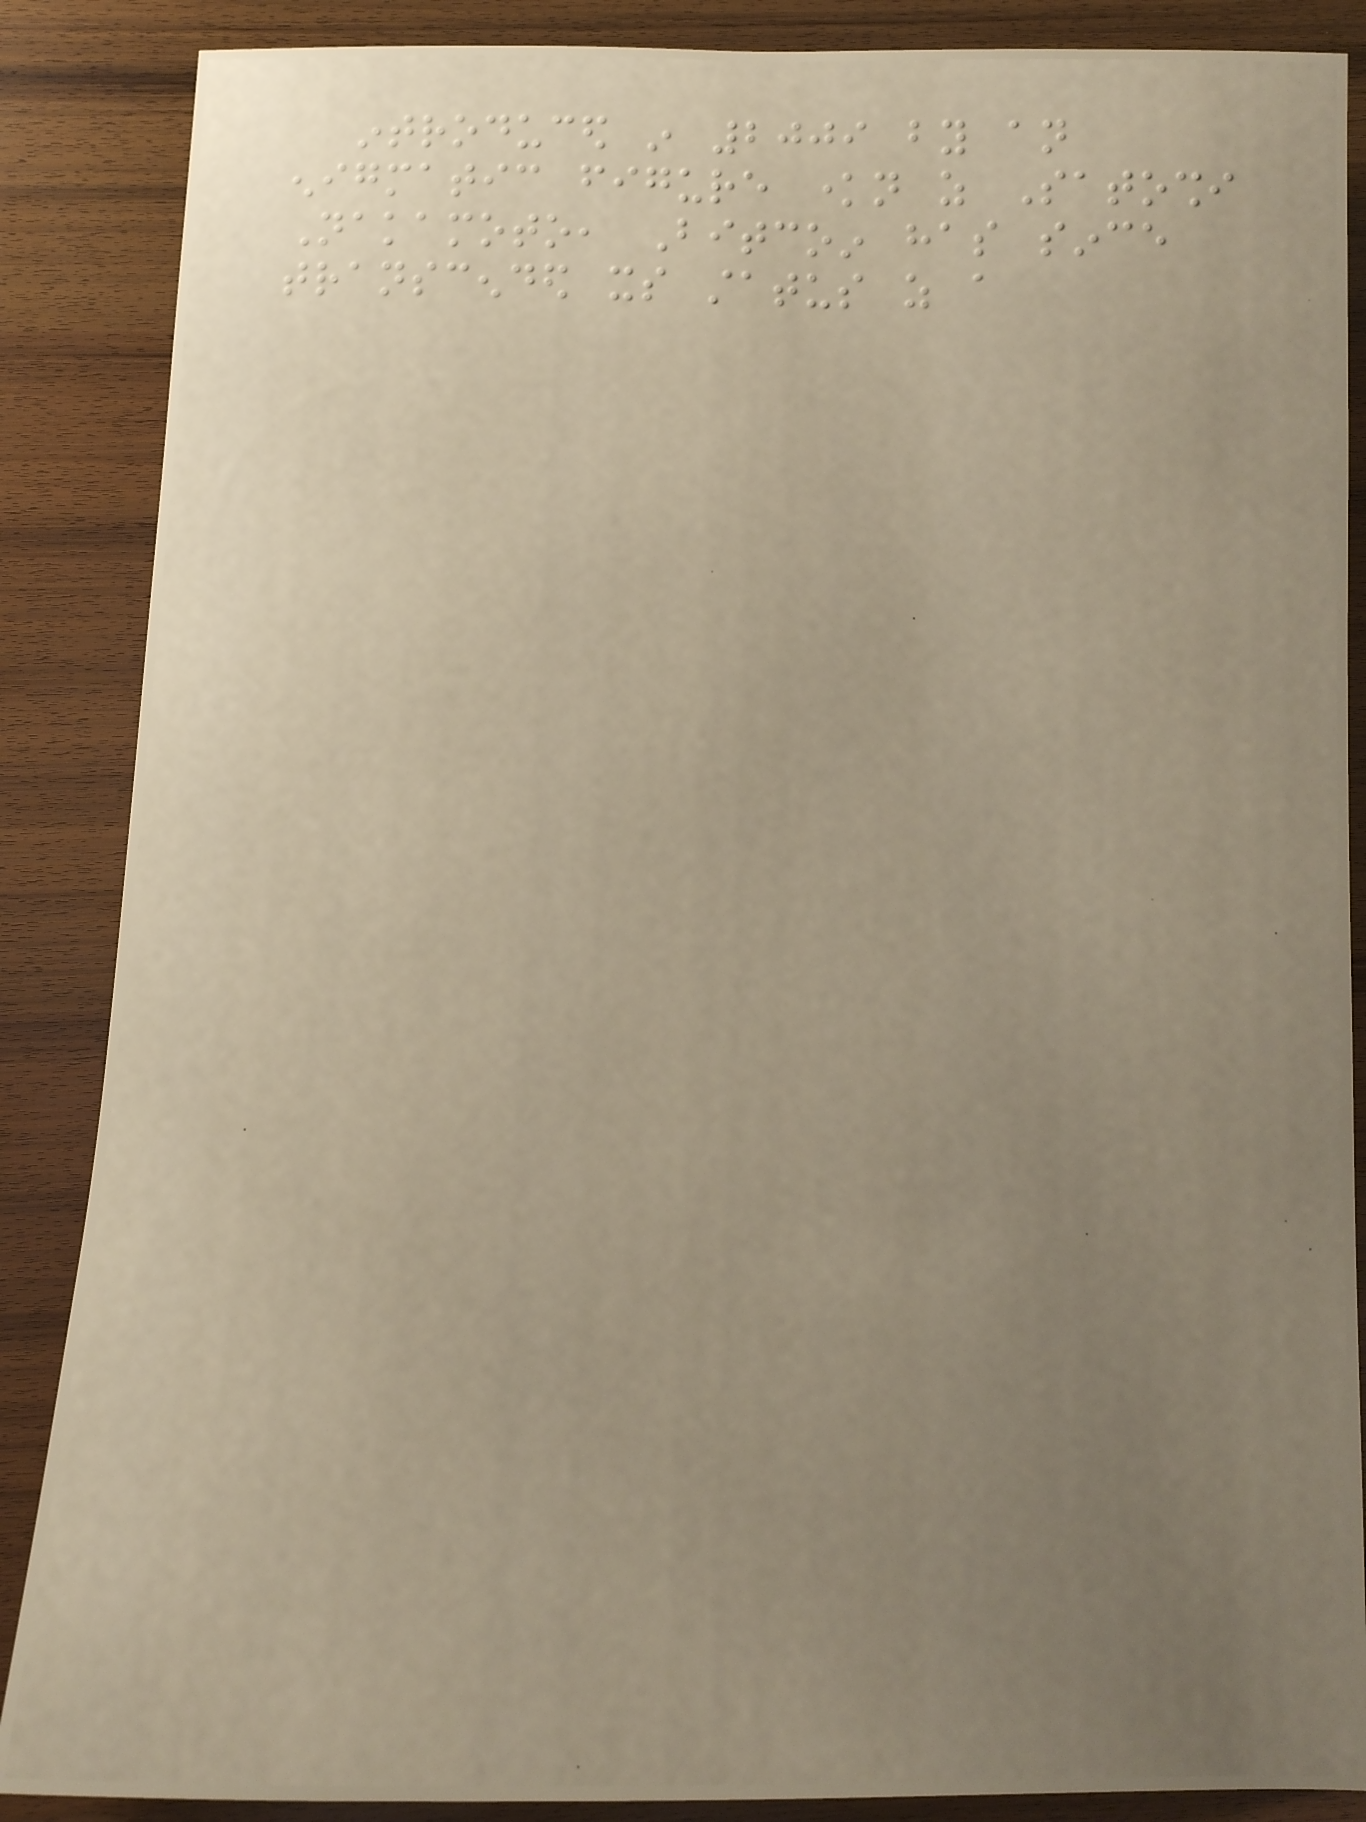introduced in 2009 by an
enigmatic figure known as Satoshi
Nakamoto, Bitcoin has since
transcended its status as a
